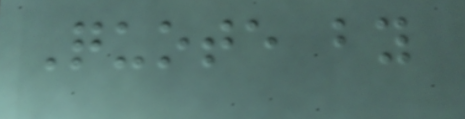Quote by
